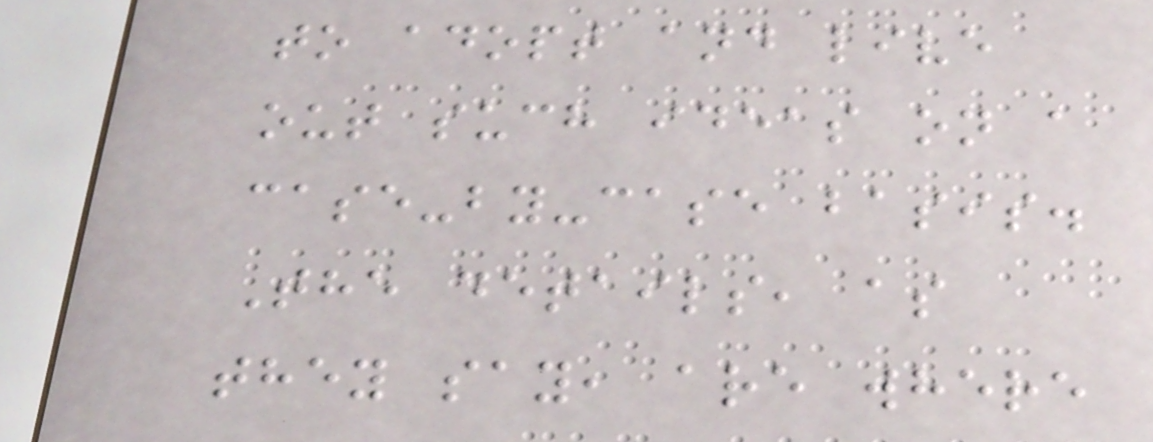to adopt and live
out such ideas on a
case-by-case basis.
The details, as
they say, are where
